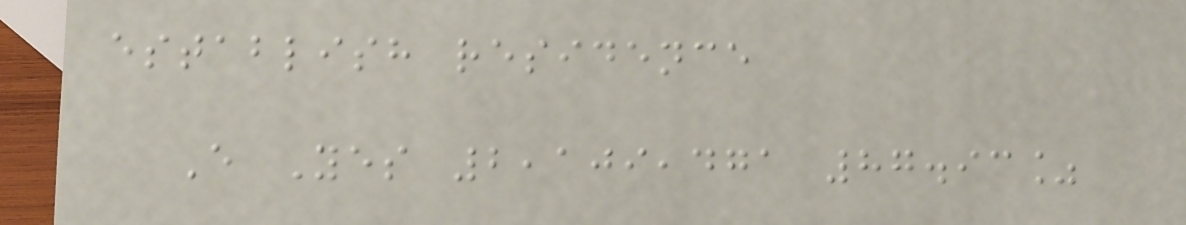establish residence
E Yes 2,109,471 87.93%
